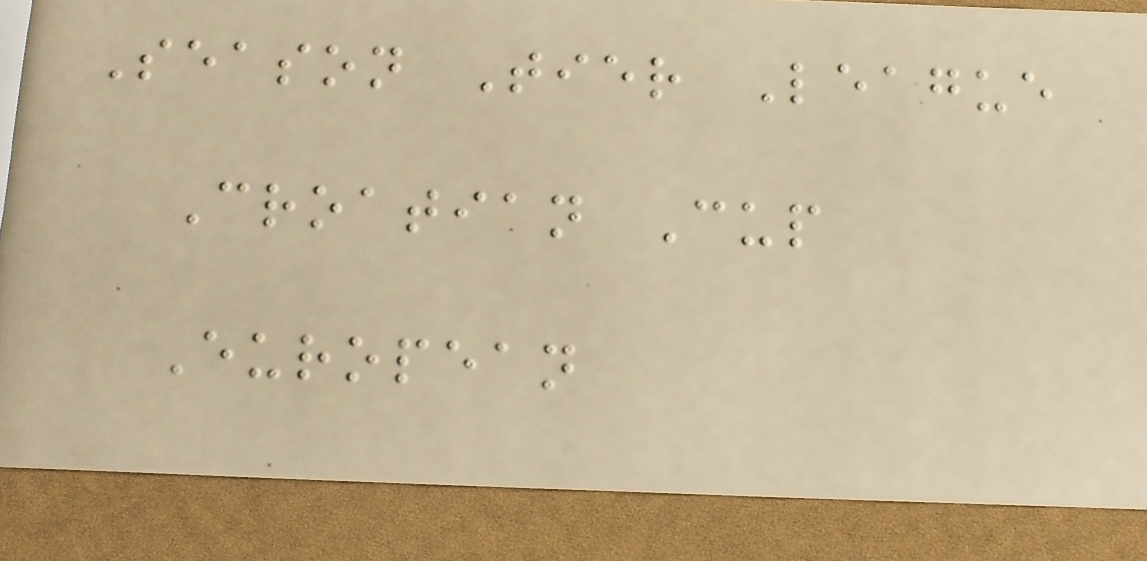Season Tier League
Croatian Cup
European
